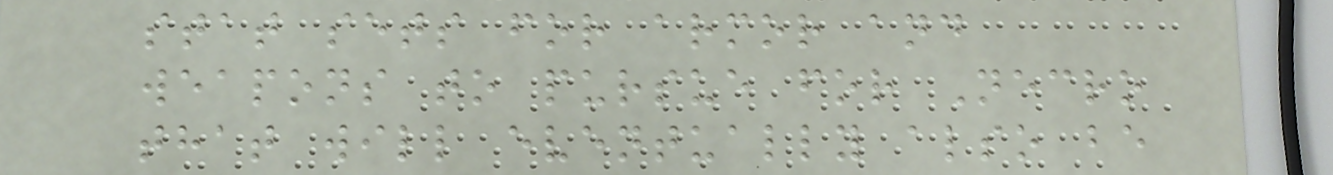stat sets for armor and
weapons to pursue for Necro
that will eventually also be
